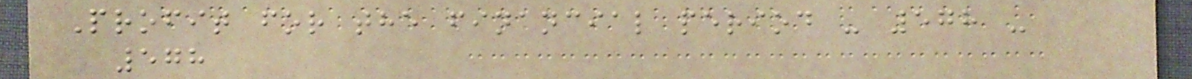Profit for the financial period - 578 -
578
